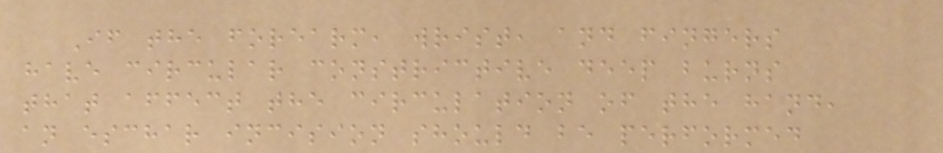If the forearm, wrist, and fingers
have circular constrictive deep burns
that affect the circulation of the hand,
an eschar incision should be performed
